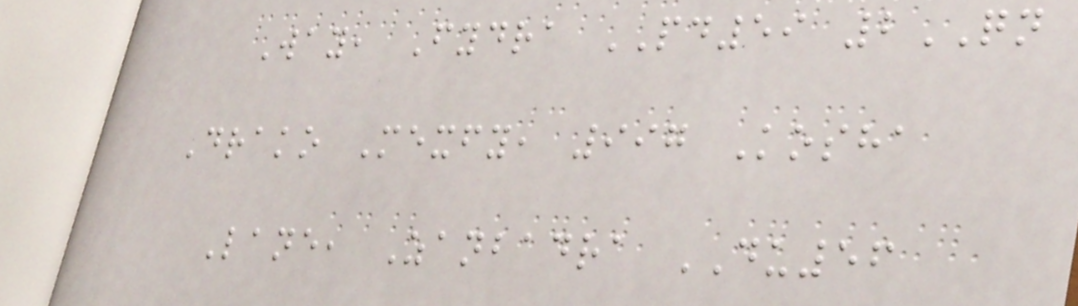Way, Fydra PD59 2QN
Drako Mexfy, 997 Kosha
Lane, Zanbadra DU56
